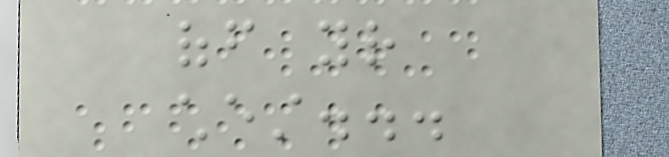off your
chest...
